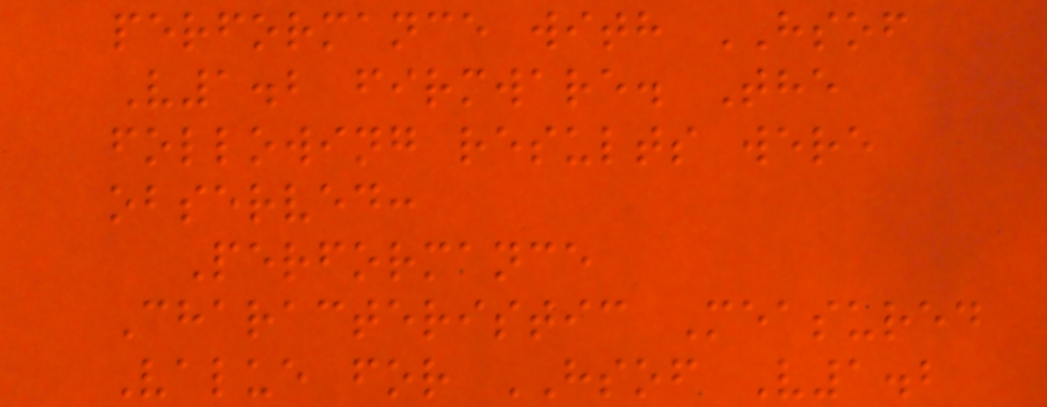performance with HSOF
V1.2 firmware. The
following results were
observed:
Performance
Characteristic Measured
Value for HSOF V1.2
